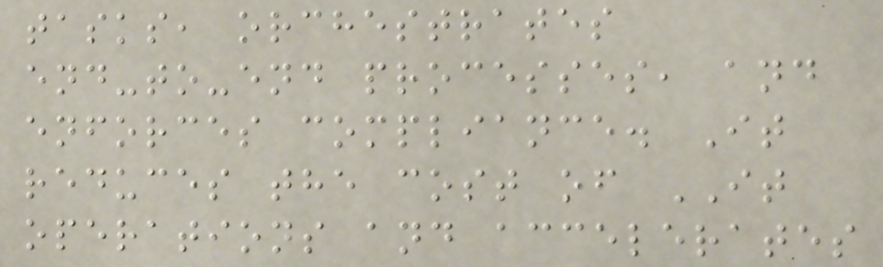tasks, orchestrates
end-to-end processes, and
enforces compliance. It
reduces the cost of IT
operations and accelerates
